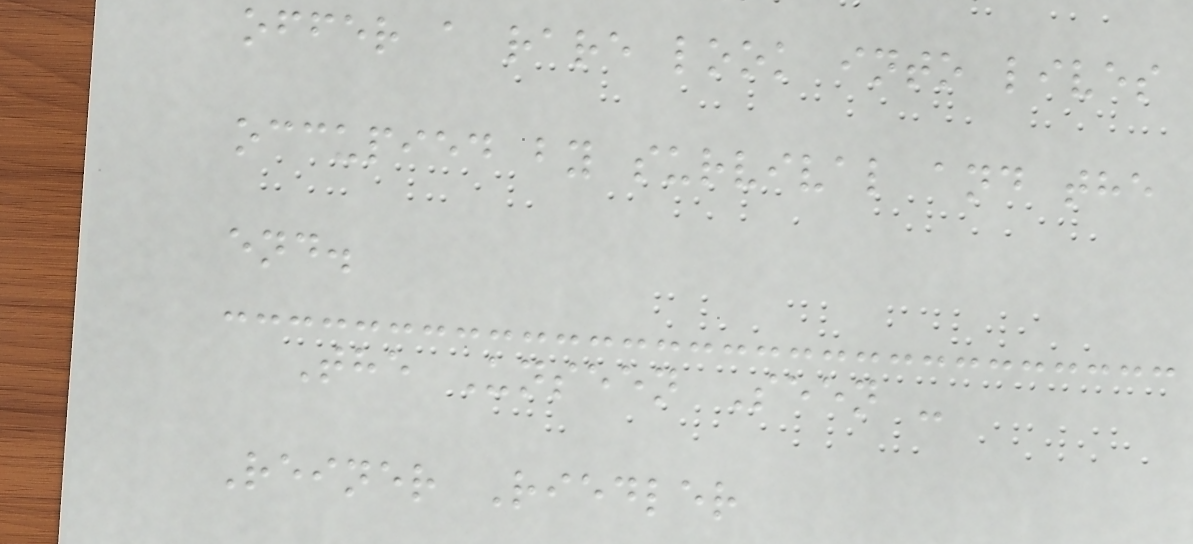offer a rare look into lives
occupied by survival and the
end.
The Unseen Seen -
Reiner Riedler
